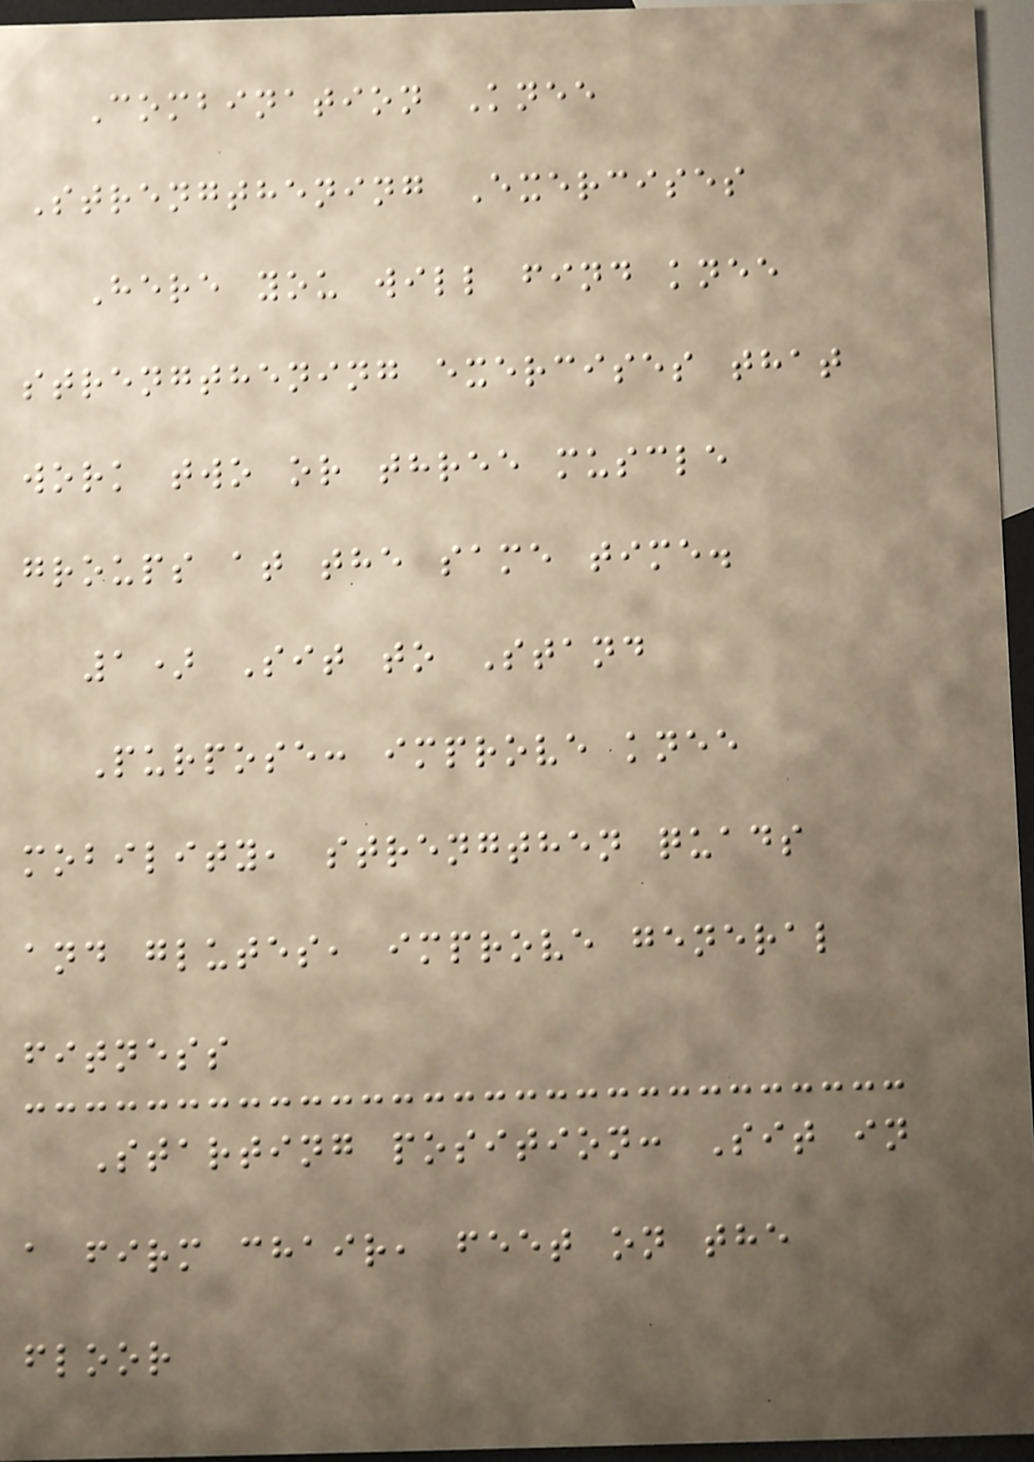Combination Knee
Strengthening Exercises
Here you will find knee
strengthening exercises that
work two or three muscle
groups at the same time.
1) Sit to Stand
Purpose: improve knee
mobility, strengthen quads
and glutes, improve general
fitness
Starting position: Sit in
a firm chair, feet on the
floor
